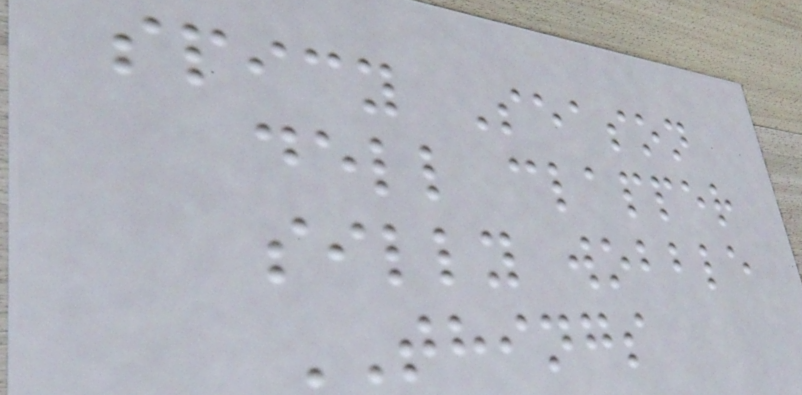spicy Season
dell clapper
silly wobble
THINGS
